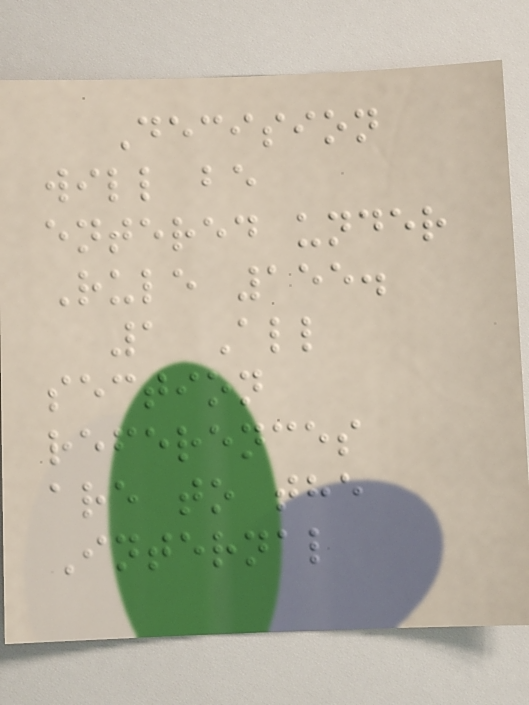Decision
will be
entered under
Rule 155.
1 All
section
references
are to the
Internal
